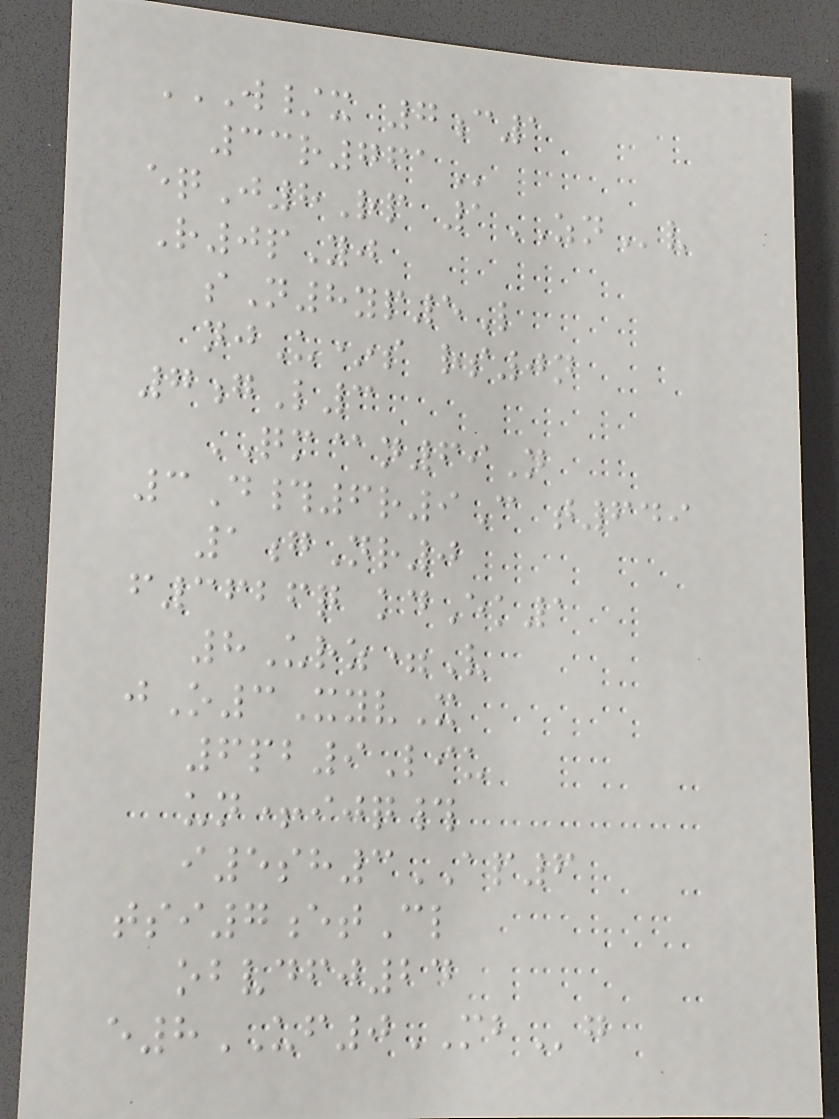W/X 7C1
33R761
eqJ8Rp 1ZNv
R0pYj
sN8yp5L
njU*s rs0n
7gL3
QM@n69N
3D#6r9C t649
1gNr0
f3626q kdEk1
8Urz=V
jO3XyvX
6pb9Liu
un+ijq#
i5sh3AP6
tsi7etCl
obvdfj24
e8UF0MBg
